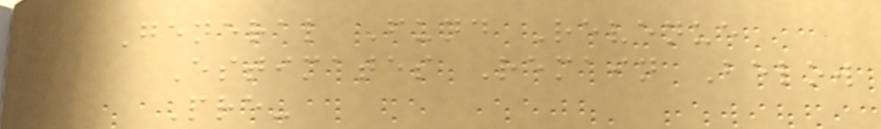General Fund Revenue
Estimates Remain Below
Pre-
